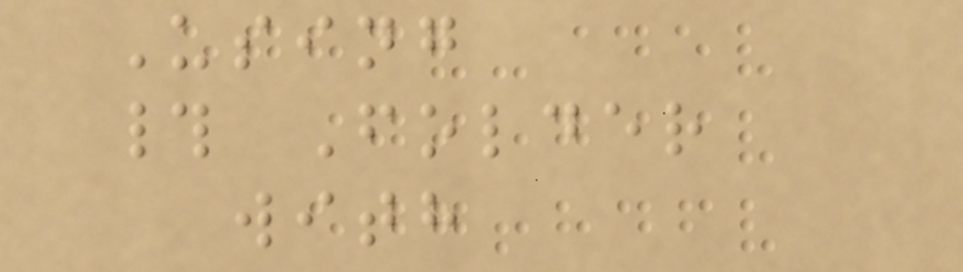Using
# Folder
with
